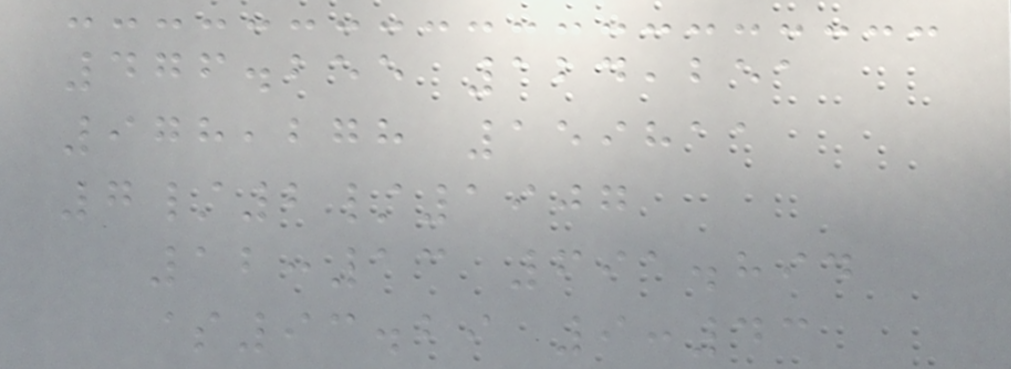476.255 124,251
978,278 159811
7/2/1907
12:13 691.894
$93.29 9:43
